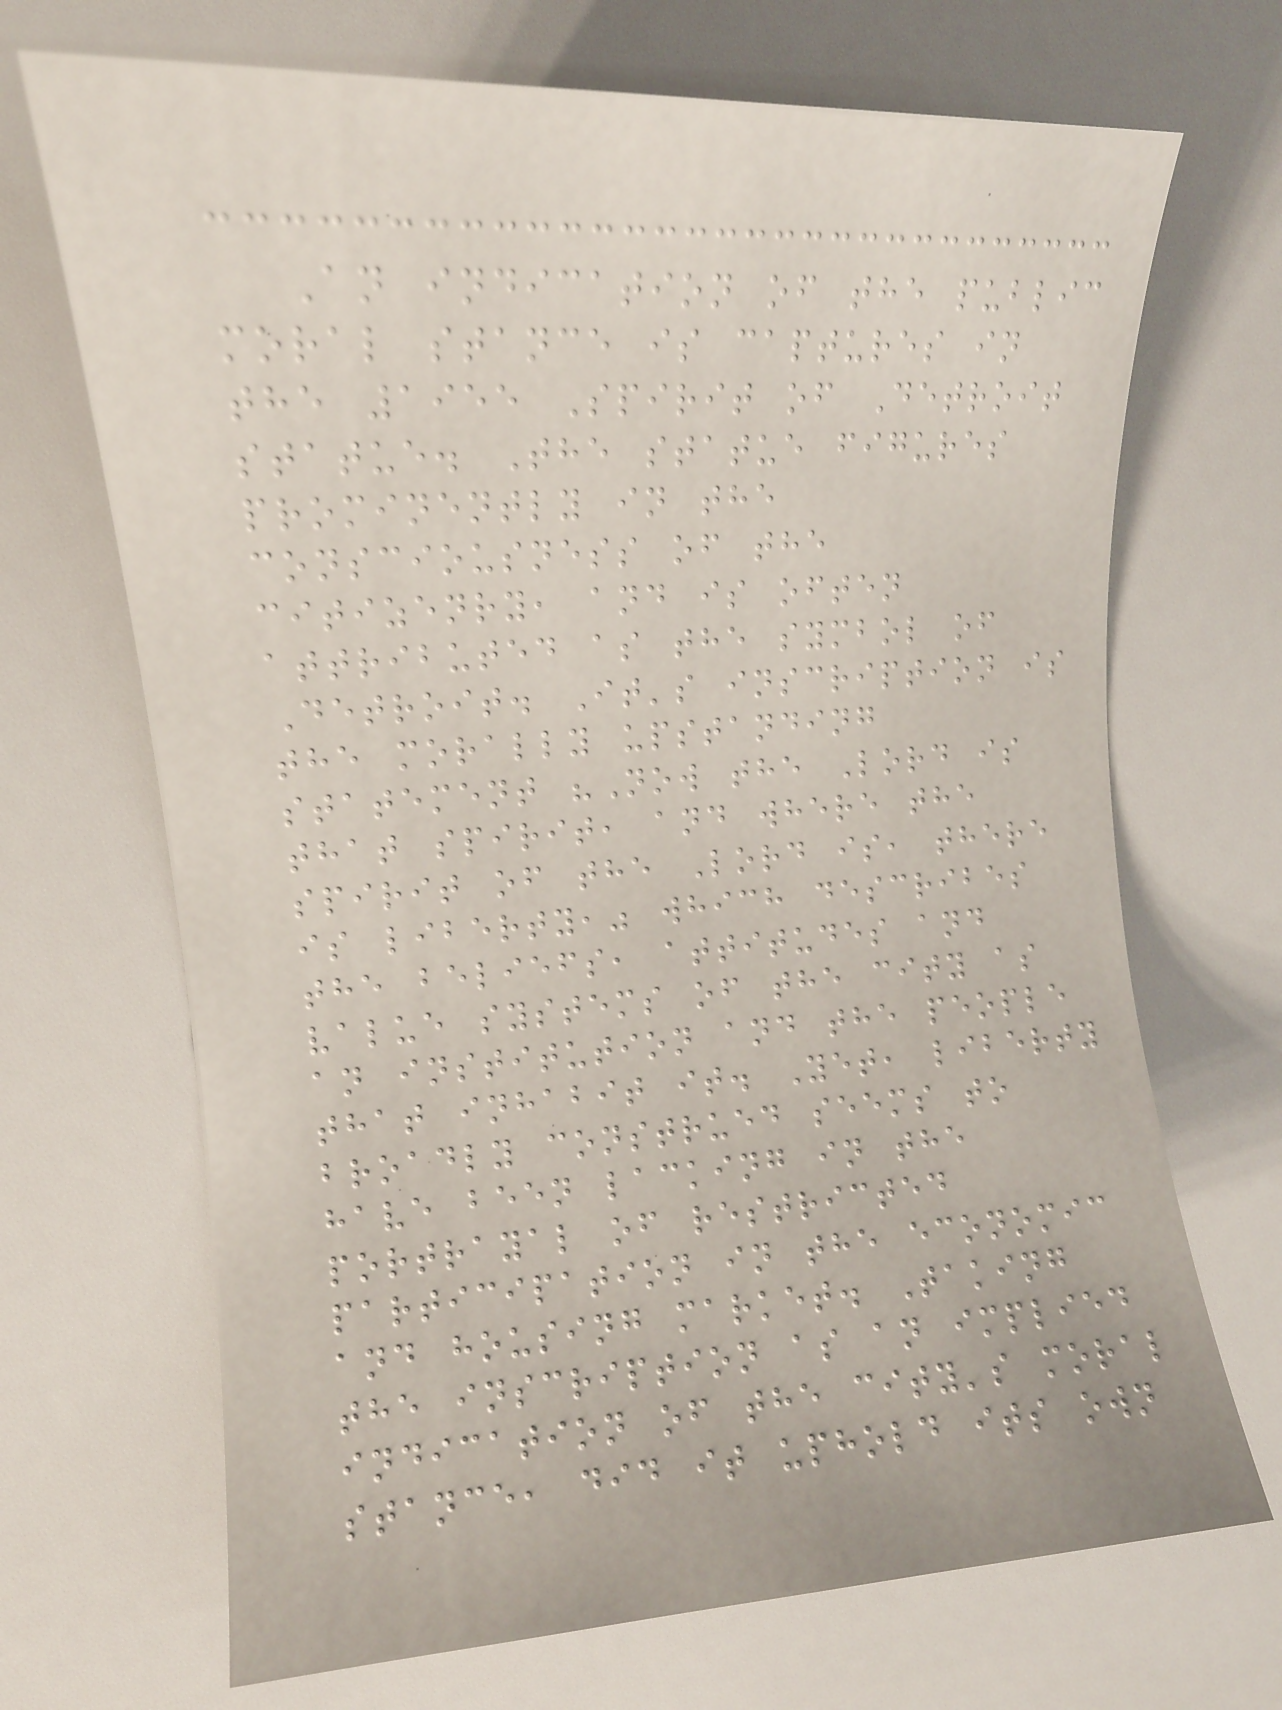An indication of the public
moral stance is captures in
the 1955 Spirit of Detroit
statue. The statue figures
prominently in the
consciousness of the
citizenry, and is often
attributed as the symbol of
Detroit. It's inscription is
the morally upstanding
statement "Now the Lord is
that spirit, and where the
spirit of the Lord is, there
is liberty," which describes
the beliefs, attitudes and
value systems of the city as
an institution and the people
that inhabit it. Yet, liberty
broadly construed seems to
have been lacking in the
portrayal of restricted
participation in the economic
and housing market. Taking
the inscription as an implied
indication of the city's moral
stance, did it uphold its own
